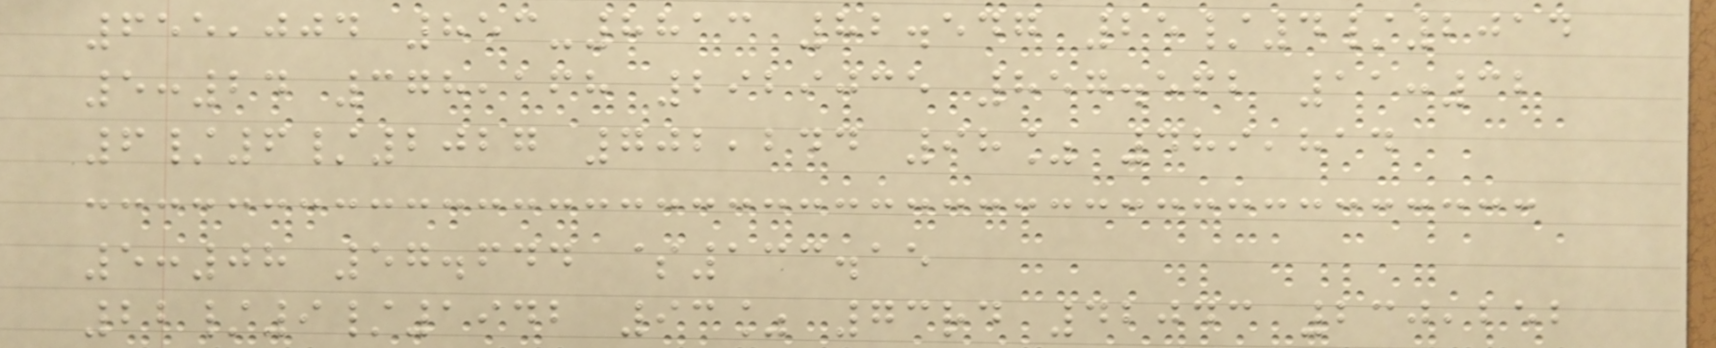655,004 853-8813 82.547 25/4/2014
5:24 378,168 2929035 857.562 11:32
6/6/2027 702,244 98% 489,814
5:08 57.644 $133.15
22/9/1942 93% 73rd 42043 230,252
